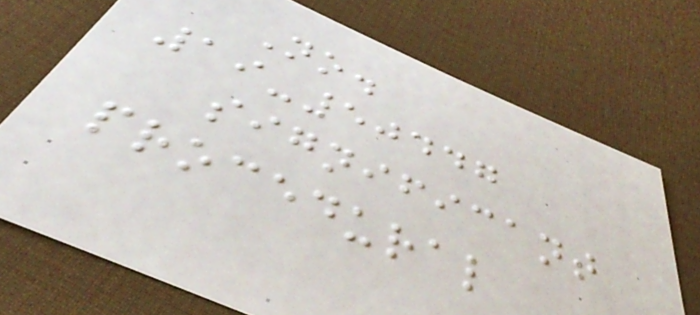No.
19-50447
significant
procedural
